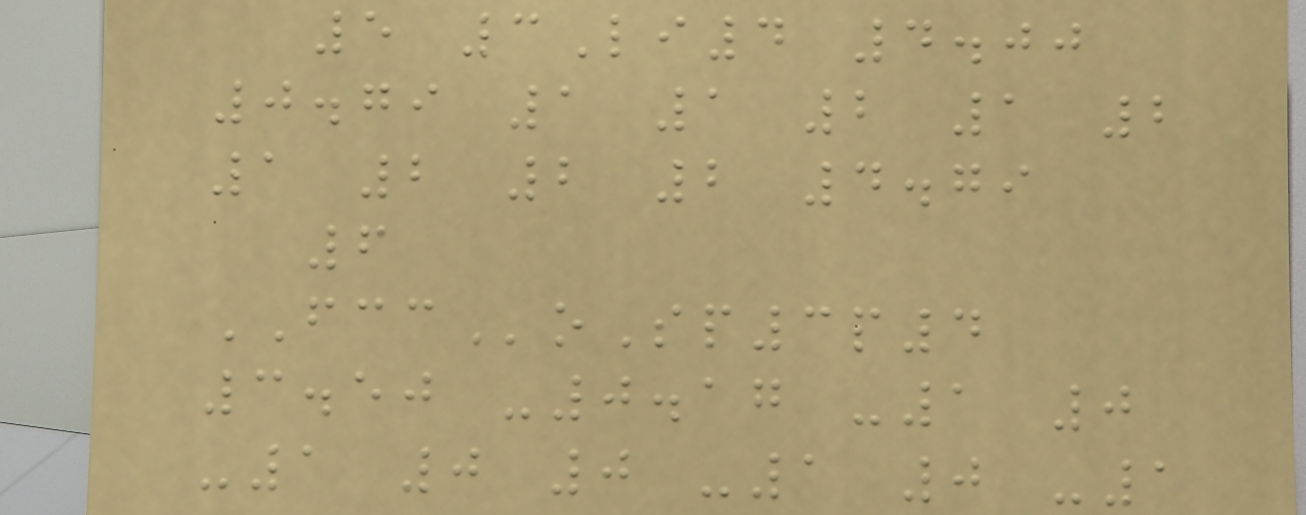5 3Li4 4.00
0.79 1 1 2 1 2
1 2 2 2 4.79
6
FCCoSp3p4
3.50 -0.17 -1 0
-1 0 0 -1 0 -1
